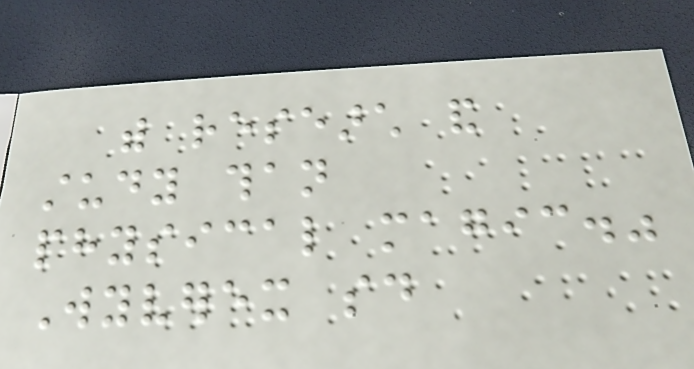with research and
study than
physical magic."
Wyverex said
